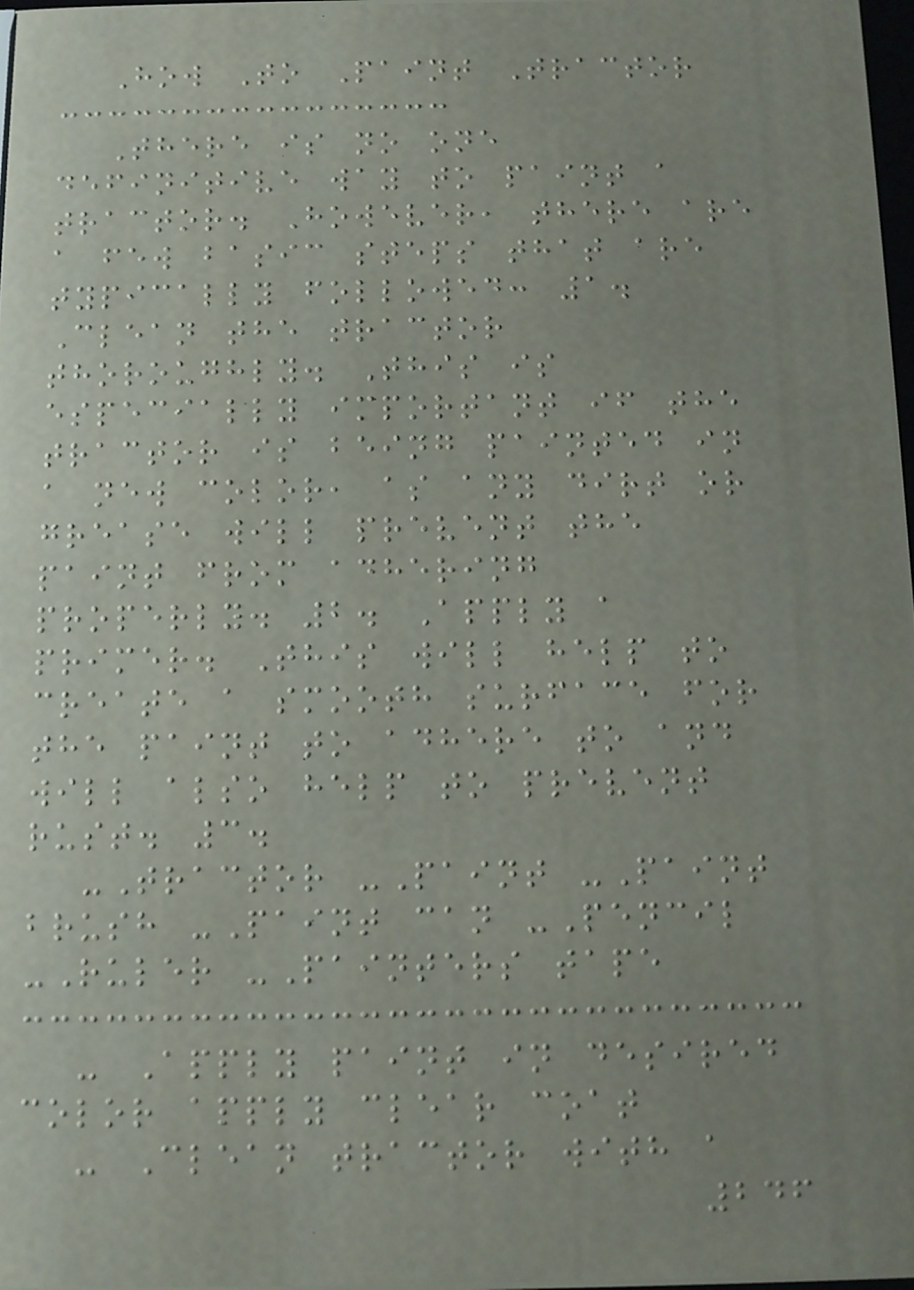How To Paint Tractor
There is no one
definitive way to paint a
tractor. However, there are
a few basic steps that are
typically followed: 1.
Clean the tractor
thoroughly. This is
especially important if the
tractor is being painted in
a new color, as any dirt or
grease will prevent the
paint from adhering
properly. 2. Apply a
primer. This will help to
create a smooth surface for
the paint to adhere to and
will also help to prevent
rust. 3.
-Tractor -Paint -Paint
brush -Paint can -Pencil
-Ruler -Painters tape
- Apply paint in desired
color apply clear coat
- Clean tractor with a
246
